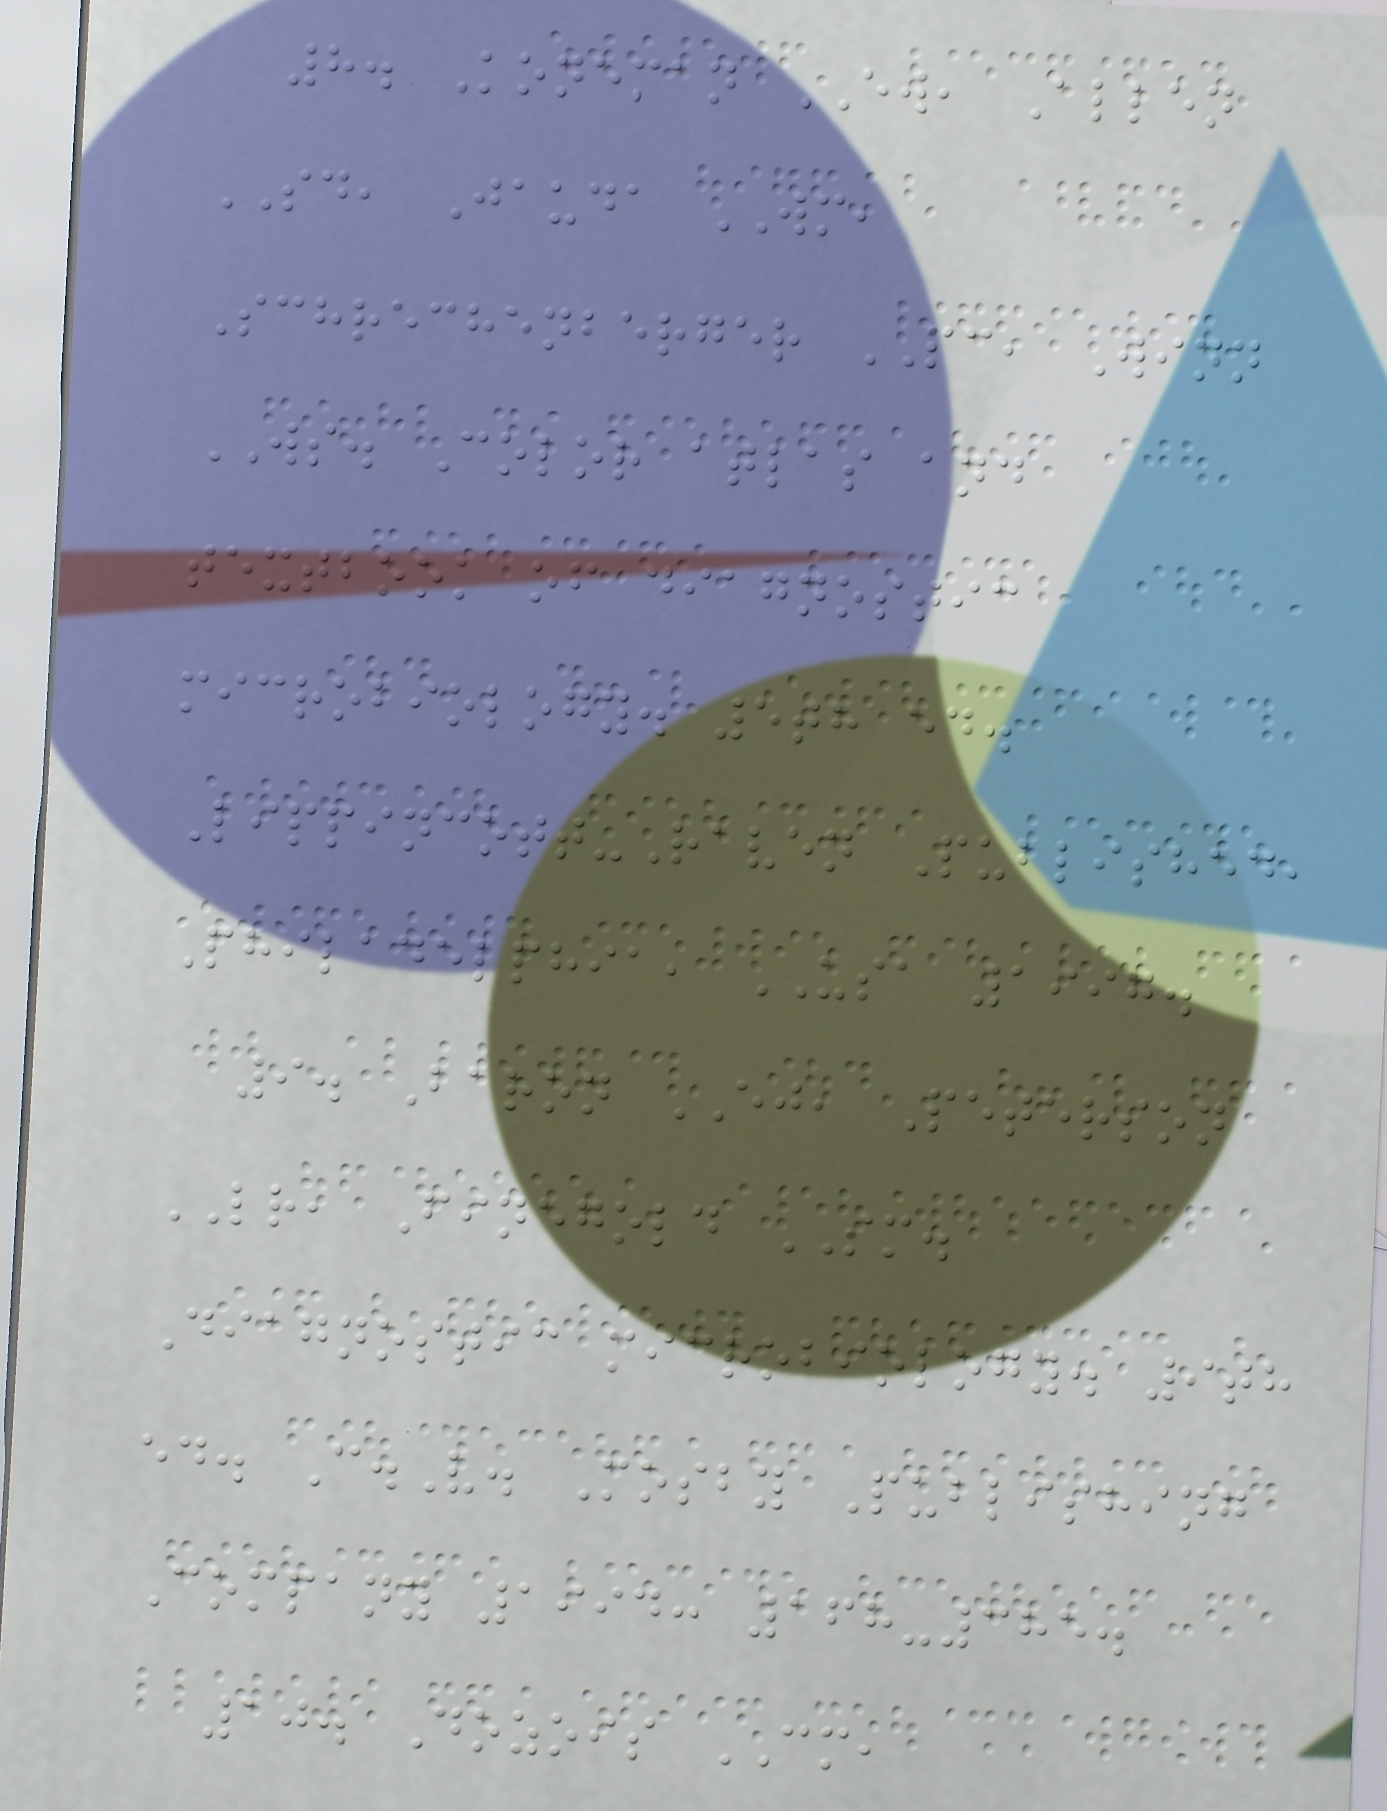8. Koneman EW, Allen
SD, Jauda WM,
Schrechenberger PC, Winn
WS. Color atlas and
textbook of diagnostic
microbiology. 5th ed.
Lippincott-Raven Published,
Philadelphia, USA 1997.
9. Baron EJ, Peterson
LR, Finegold SM.
Diagnostic microbiology. 9th
ed. C.V. Mosby Publishing
Company 1994: 168-385.
10. Dozois CM,
